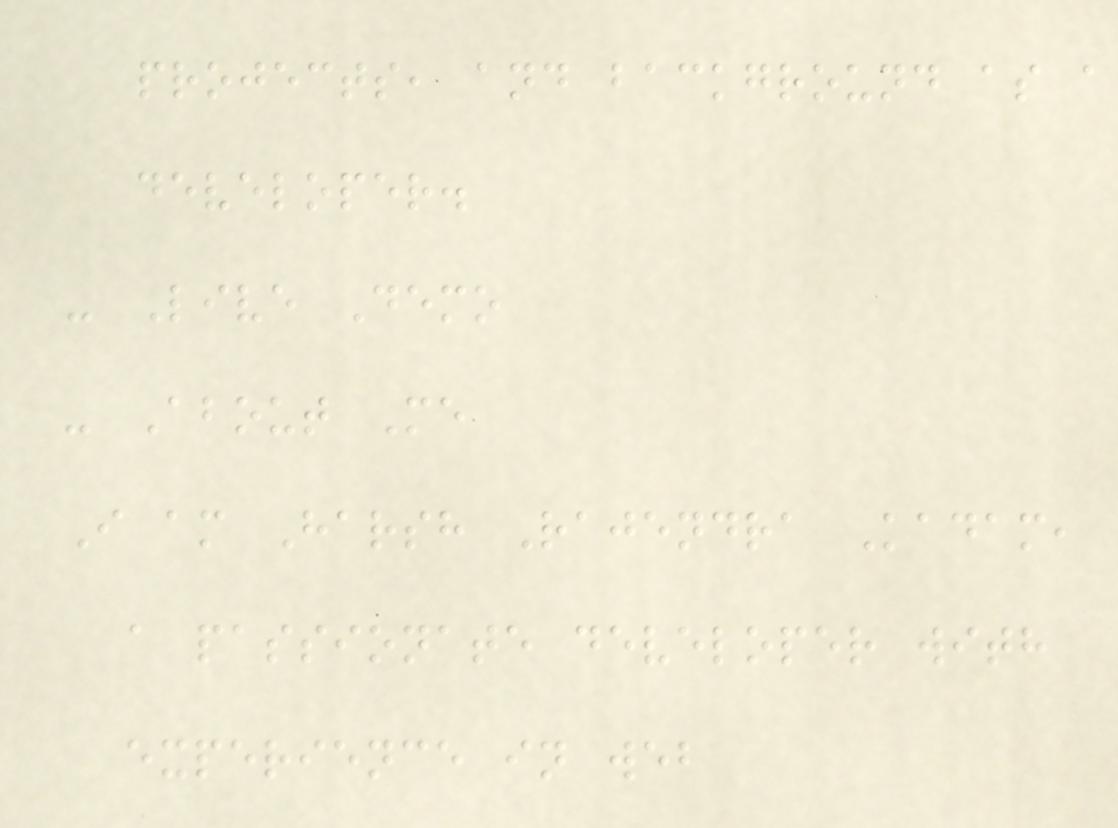projects, and background as a
developer.
- Live Demo
- About Me
I am Harsh Rajendra Kadam,
a passionate developer with
experience in web
